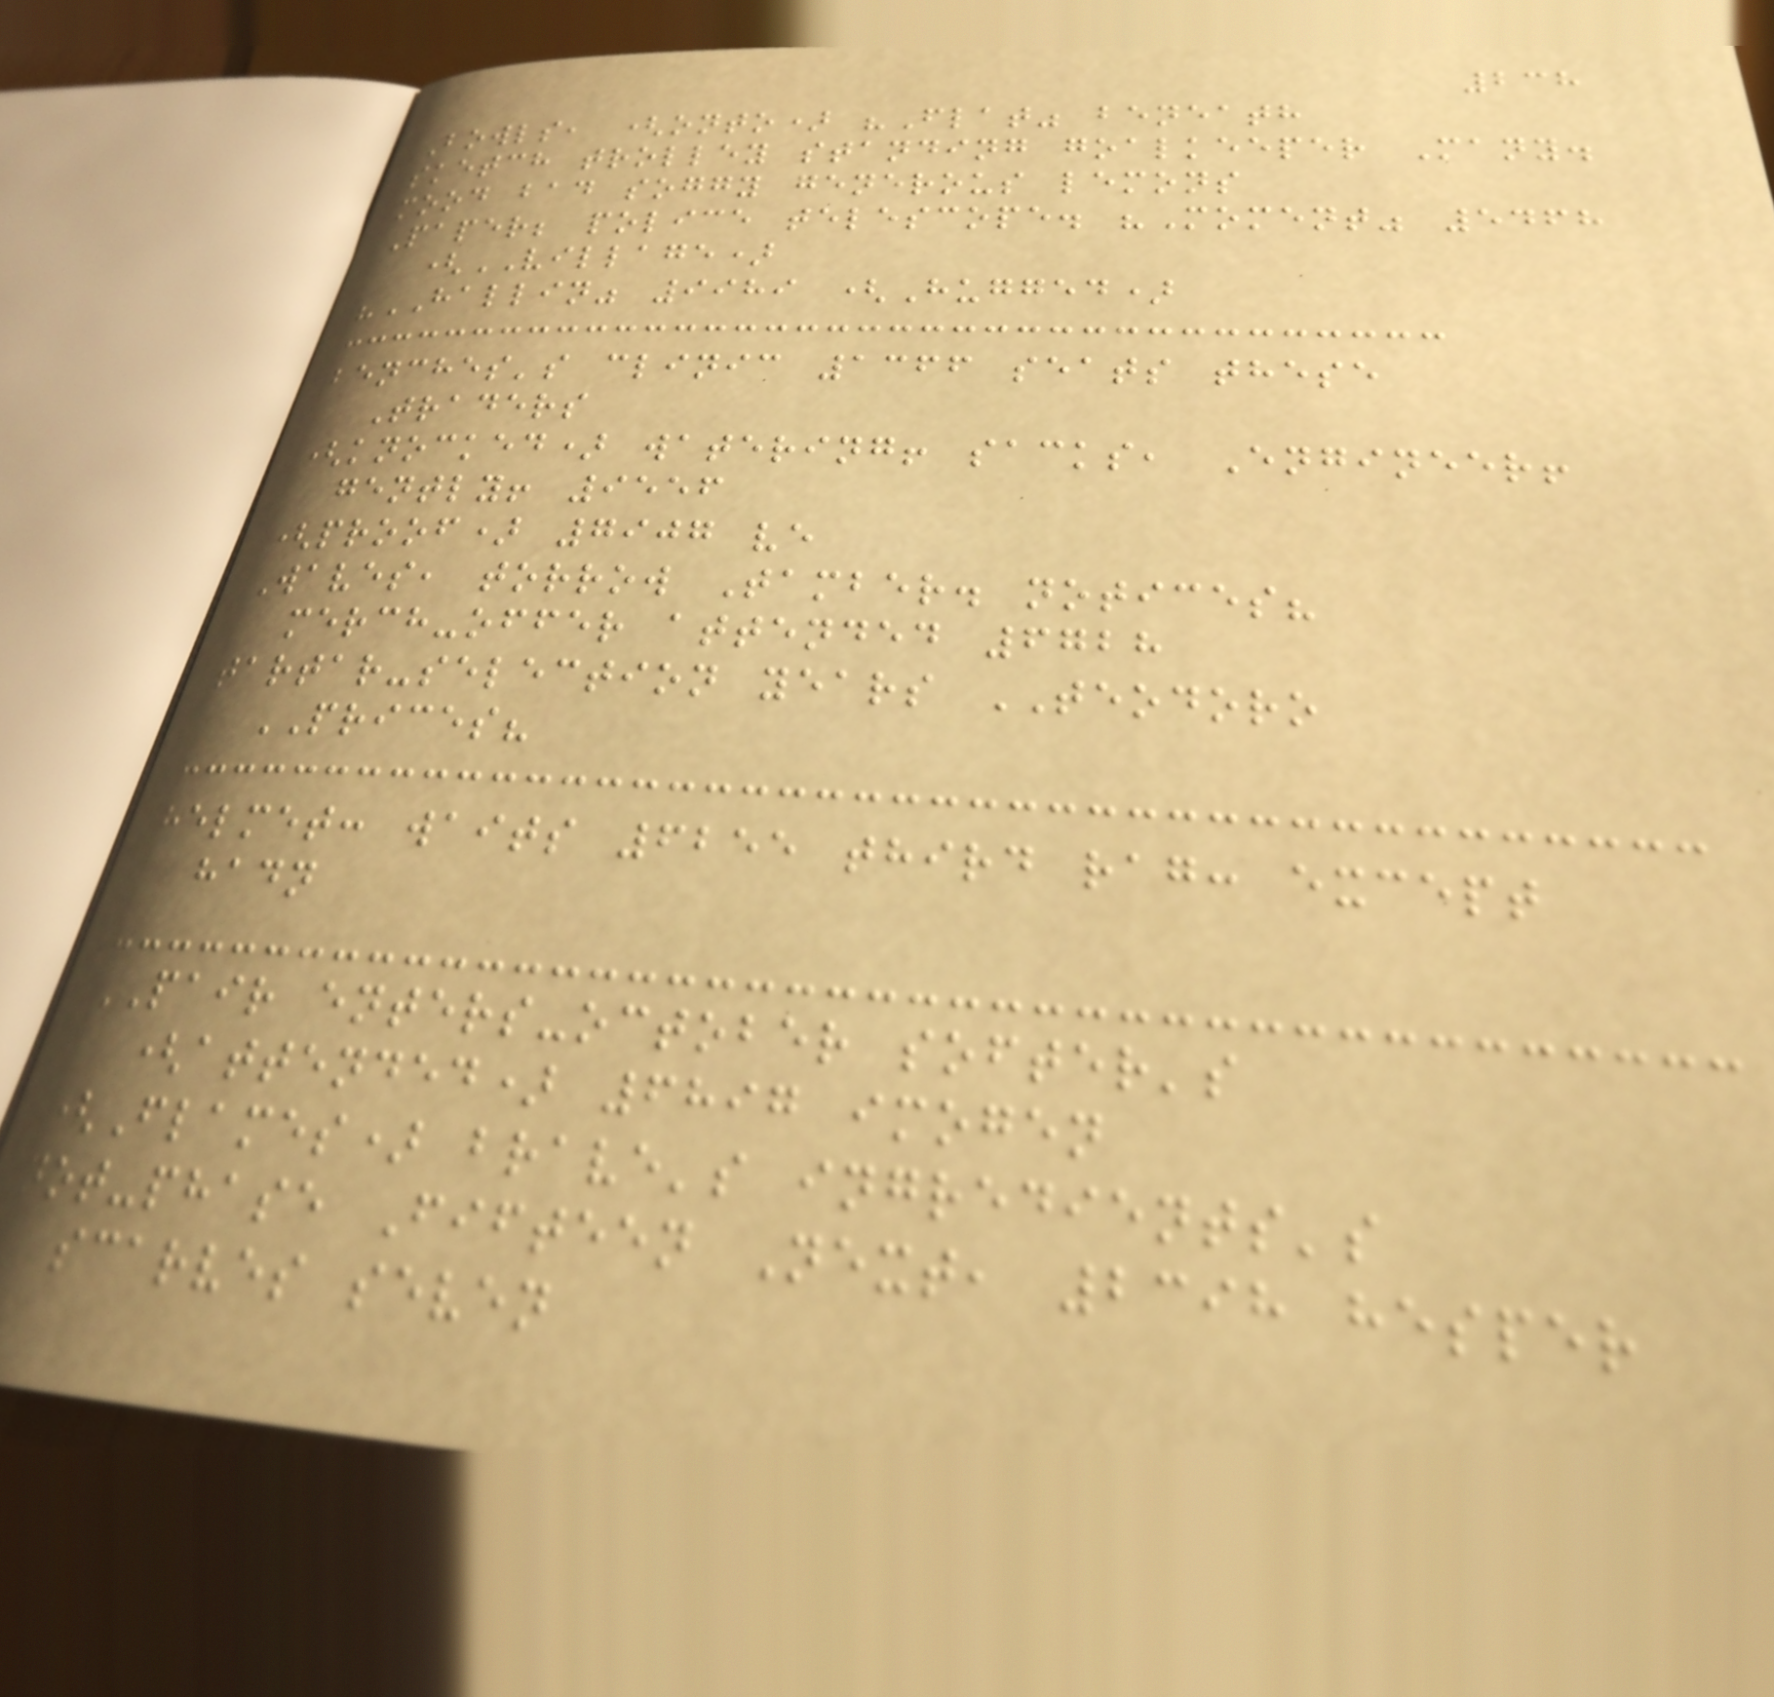238
Bowls, (onto) "Flat" beneath
sketch trolley standing goalkeeper Many.
mood bad soggy generous lemons
Paper; police telescope. "Moment" 5468
(VILLAGE)
"HALLIN" 9989 (Hugged)
benches's clinic 1366 seats these
Traders
(knocked) watering! sacks, Engineer!
gently! 9556
(proof) 7907 ve
Waves, torrow Tamber. notices?
merch-offer attended 6728
tartar-selection years TEODORO
PRICES?
helmet: waits 6255 third rag: except
hadn
PAIR enters-october softer's
(attended) 6897 imogen
(Flames) brave's ingredients's
not-phase Fifteen Next, 2398 hesper
scarves seven
